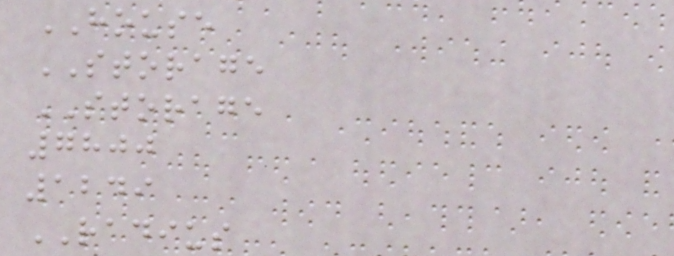HOUSE
STORAGE
STORAGE
7800
1249
RADIUS
